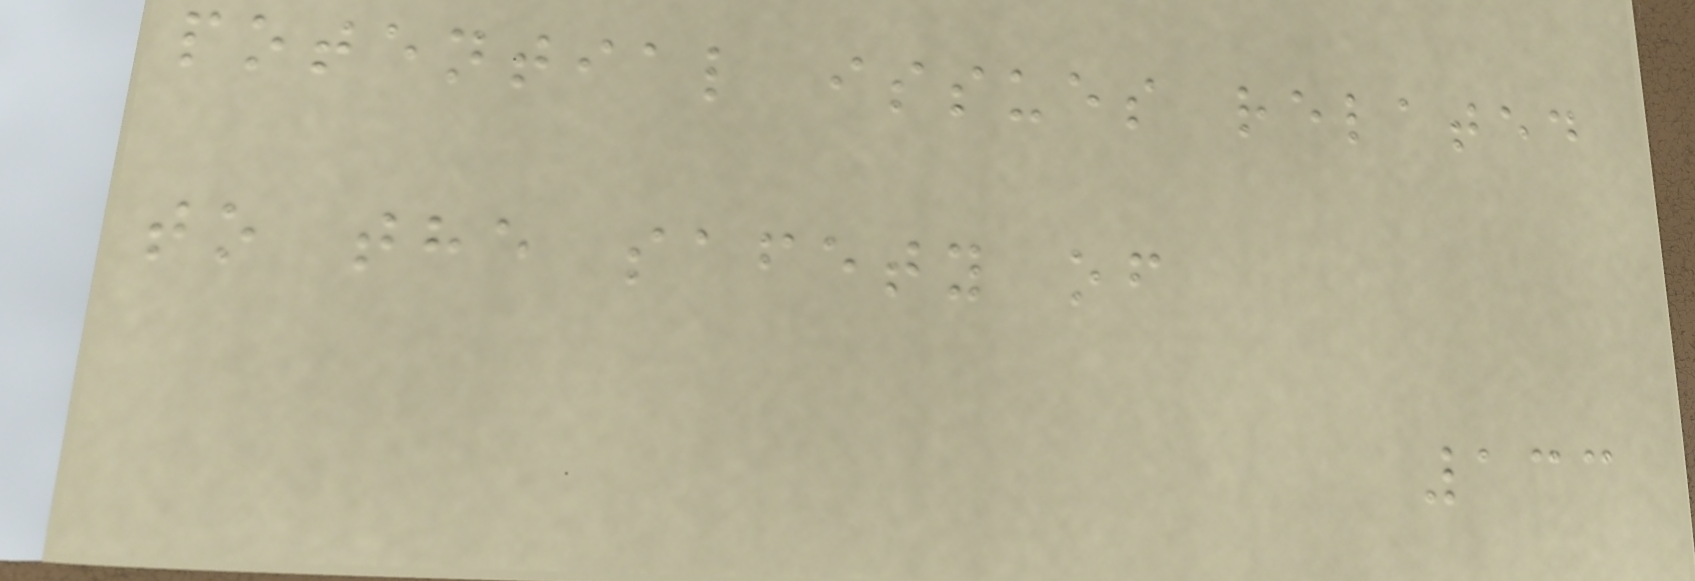potential issues related
to the safety of
133
